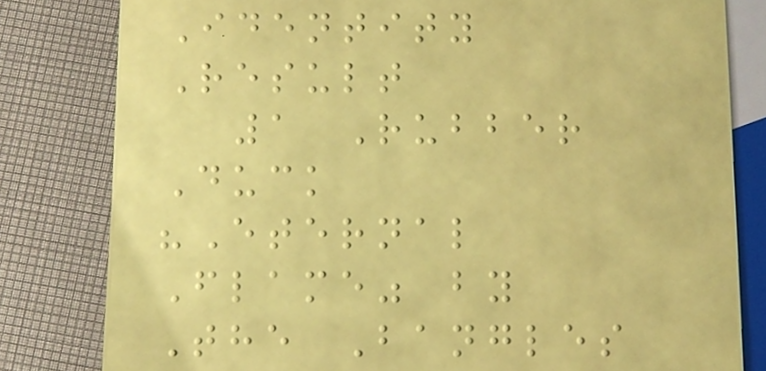Identity
Result
1 Rubber
Duck
"Eternal
Flame" by
The Bangles
